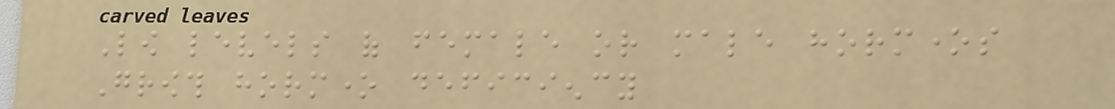Low levels of female or male hormones
Growth hormone deficiency
